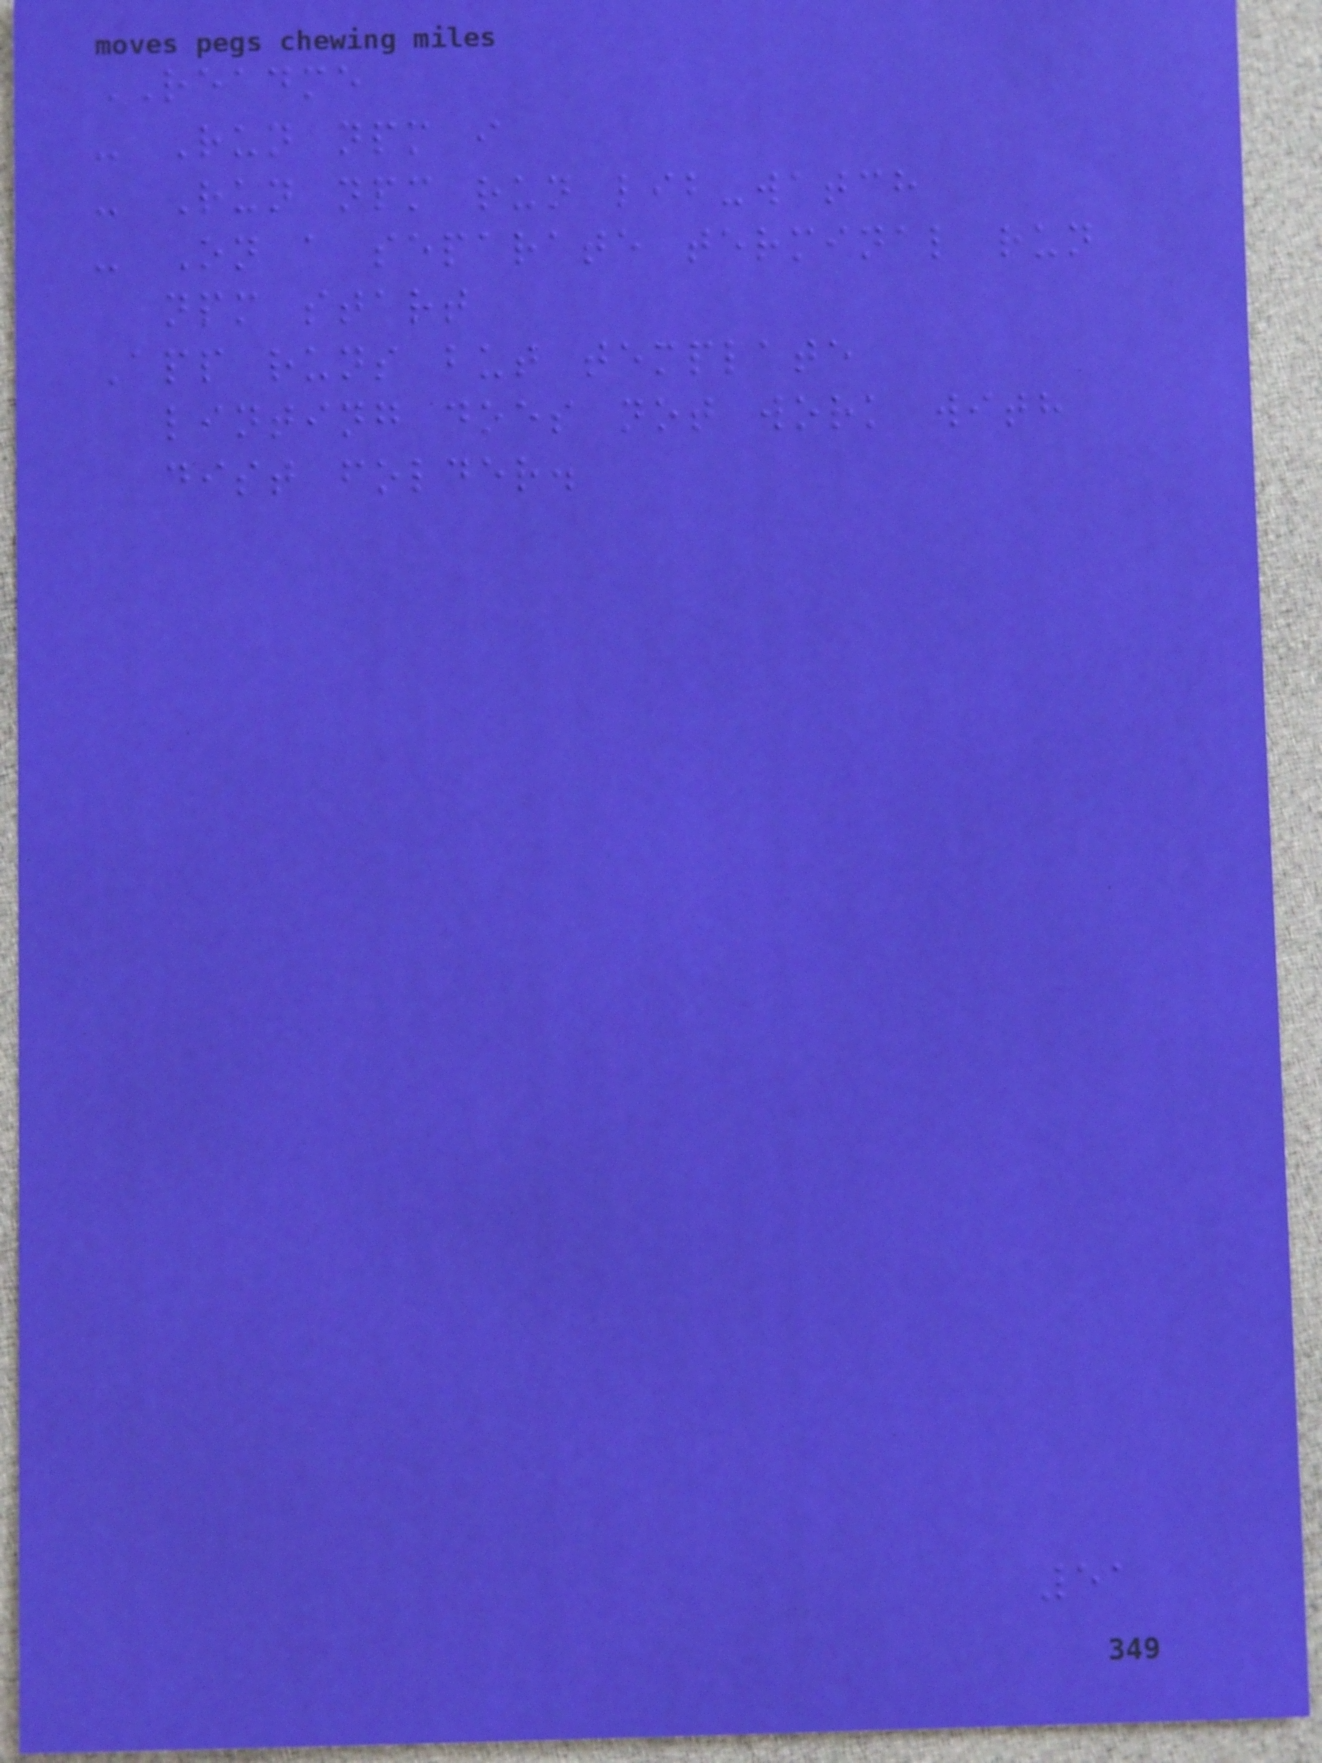README
- Run npm i
- Run npm run lib-watch
- On a separate terminal run
npm start
App runs but template
linting does not work with
dist folder.
51
